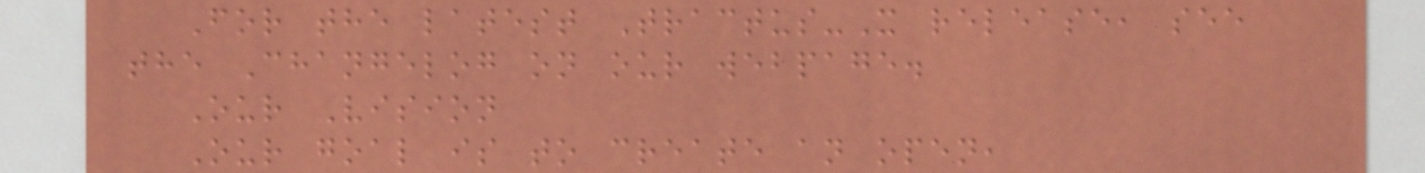For the latest Tractus-X release, see
the Changelog on our webpage.
Our Vision
Our goal is to create an open,
